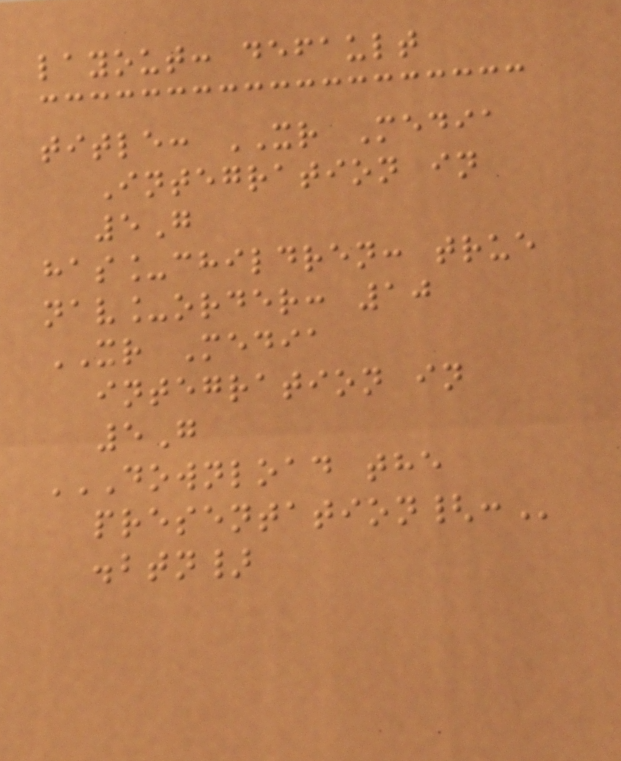layout: default
title: XR Media
Integration in
5G
has_children: true
nav_order: 10
XR Media
integration in
5G
DOWNLOAD THE
PRESENTATION{:
.btn}
